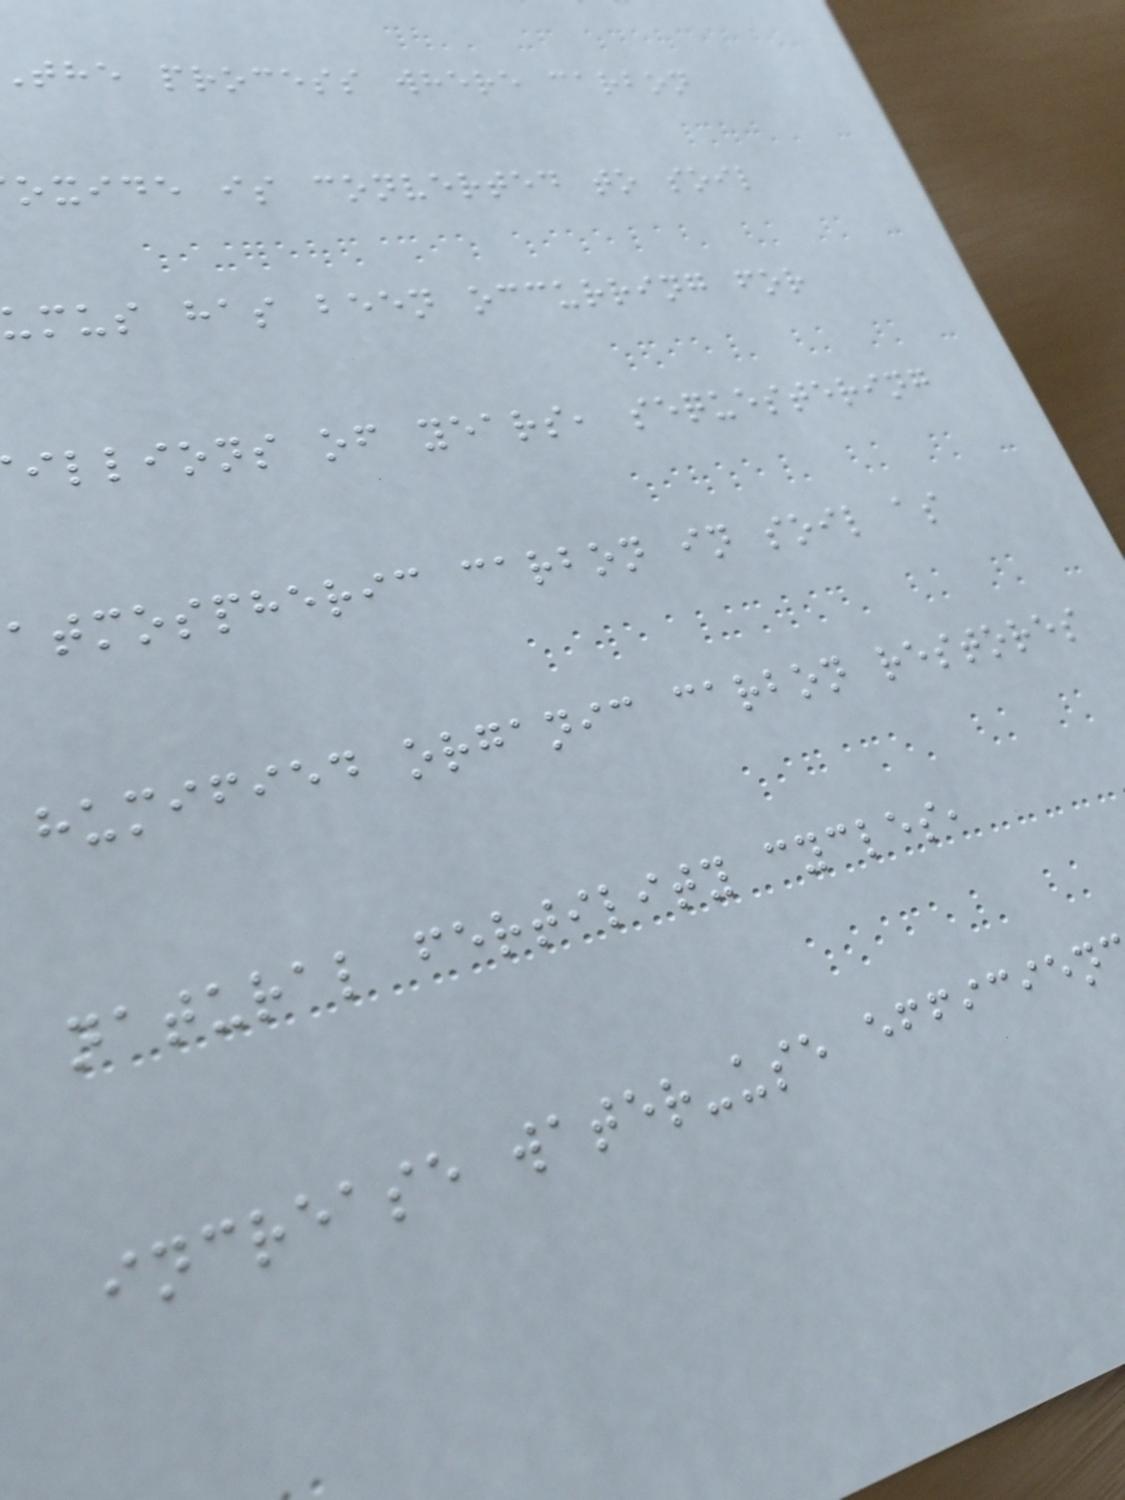the process where carbon
oxide is converted to soil
mus has been occurring for
illions of years, sequestering
atmospheric carbon in soil as
humified organic carbon restores
natural fertility cycles,
increase water-use efficien
